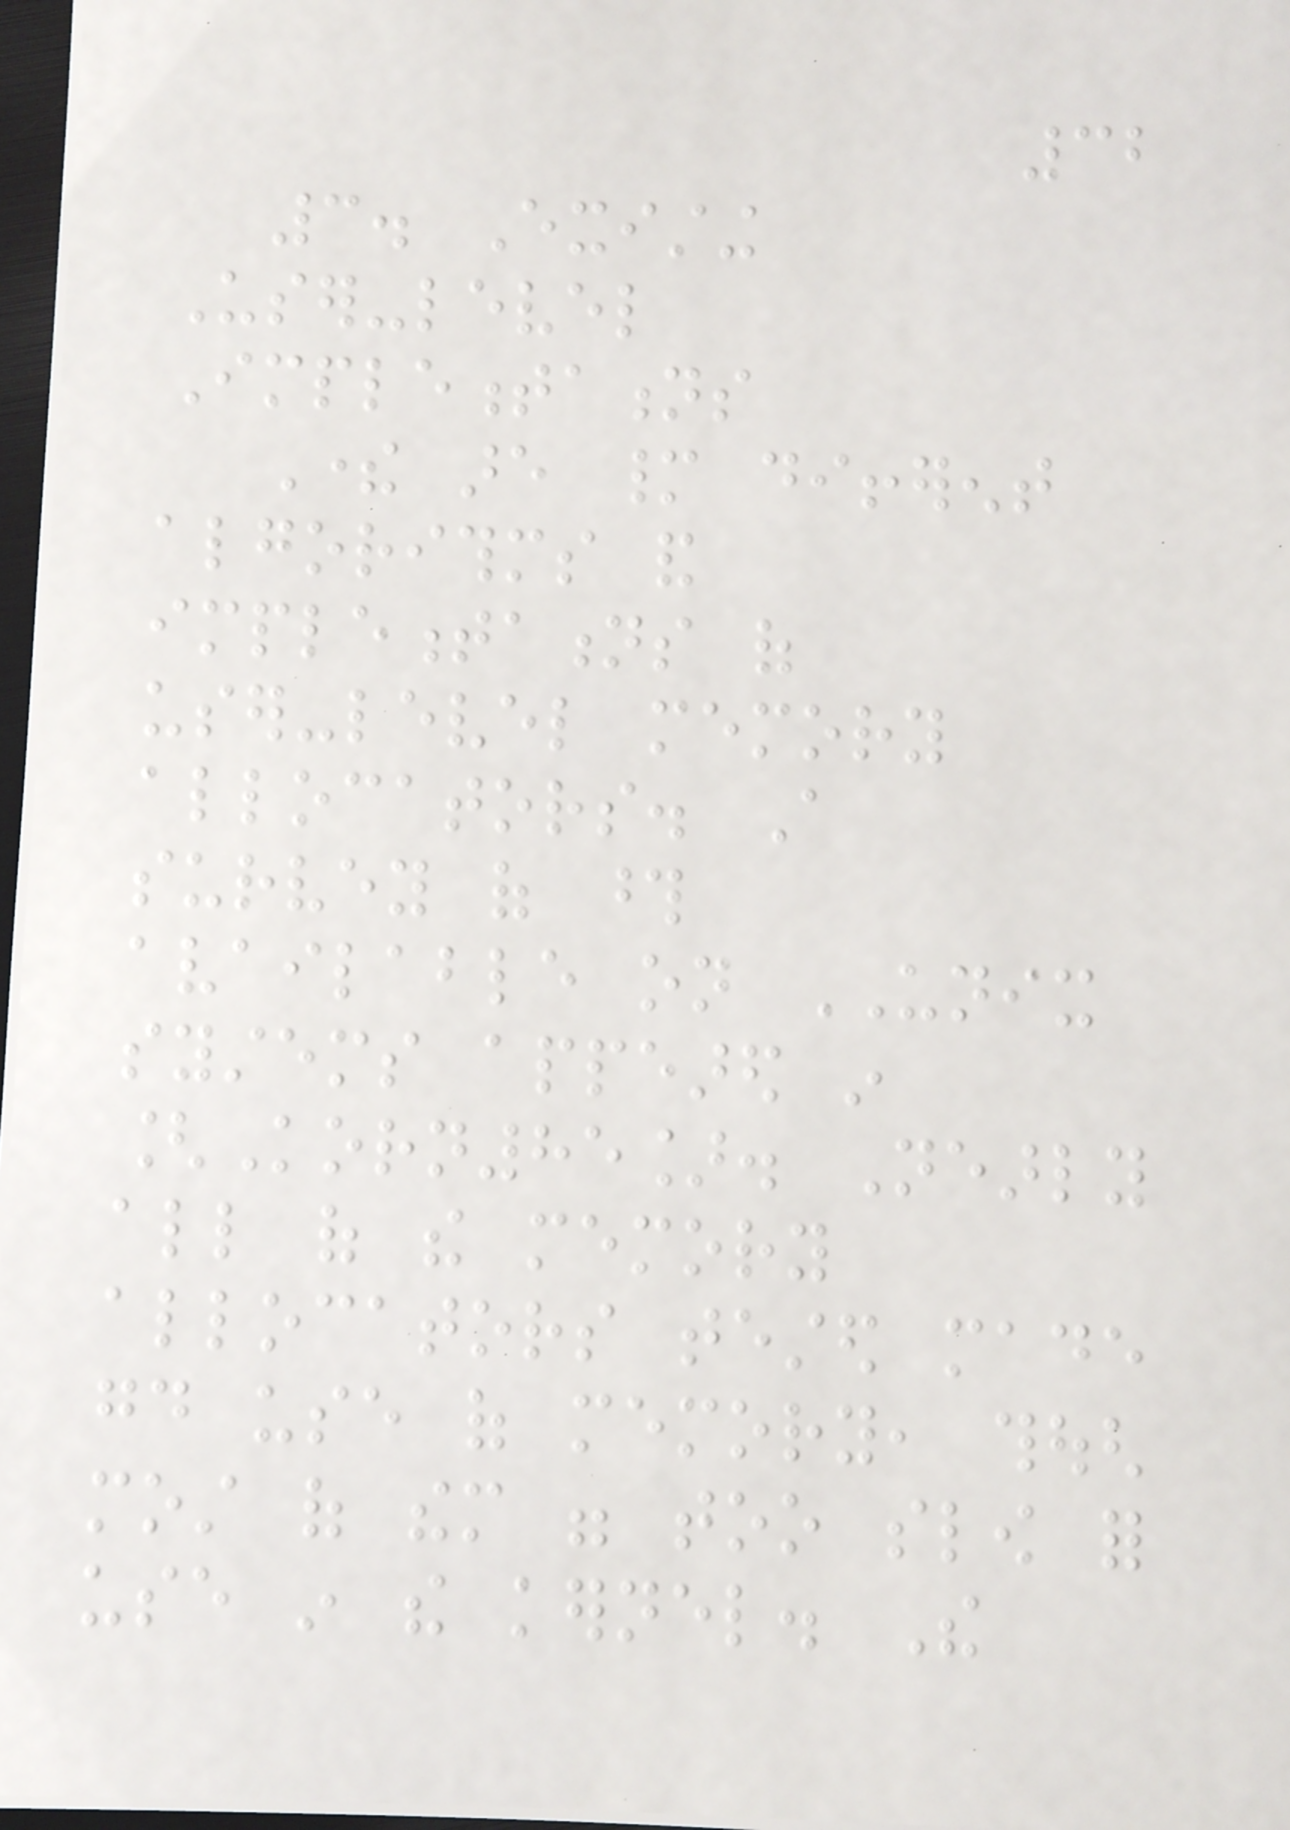32
3. Existing
User-level
Implementations
There are many different
algorithms and
implementations of
user-level memory
allocators. A
survey of those
available on UNIX
systems appeared in
[Korn85]. Nearly
all of the memory
allocators tested made
good use of memory, though
most of them were too slow for
use in the kernel. The
